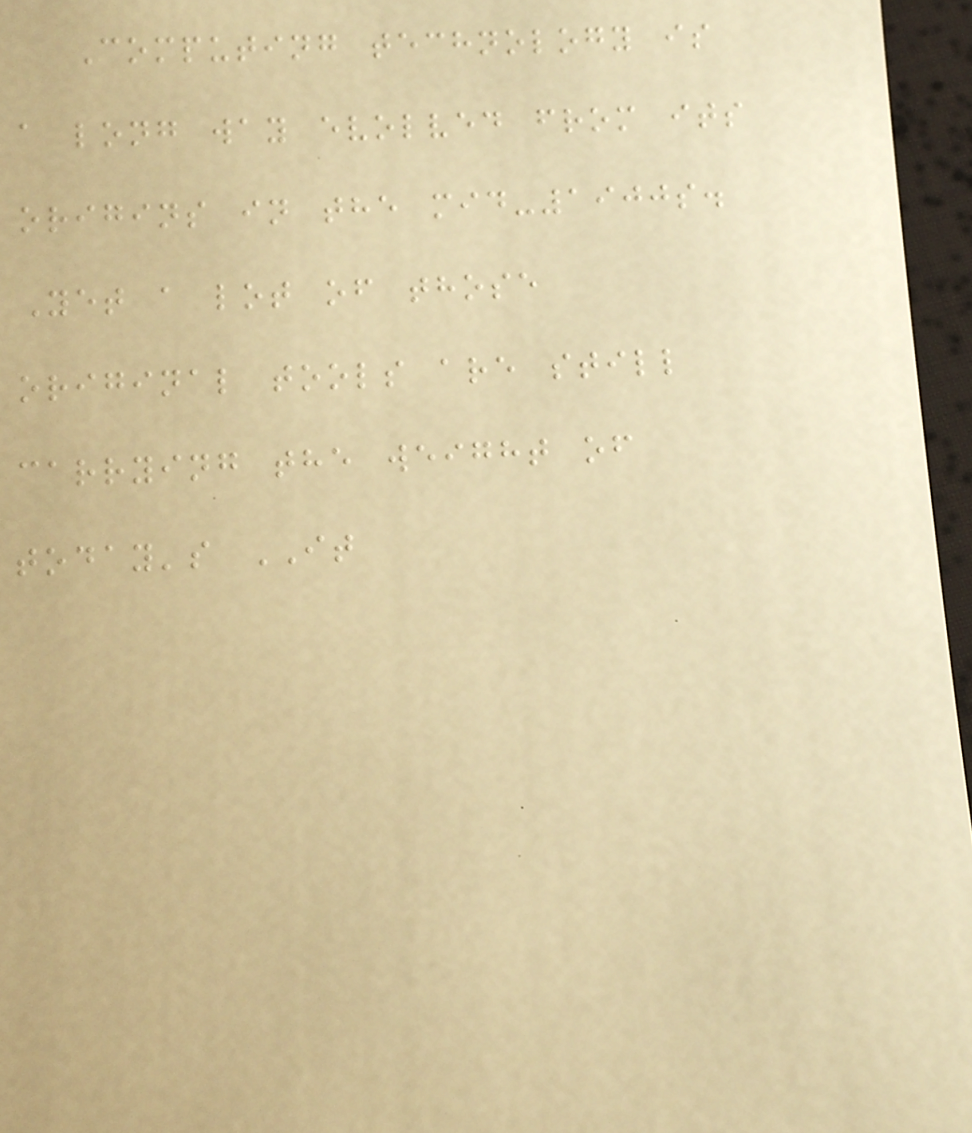Computing technology is
a long way evolved from its
origins in the mid-1900s.
Yet a lot of those
original tools are still
carrying the weight of
today's IT
